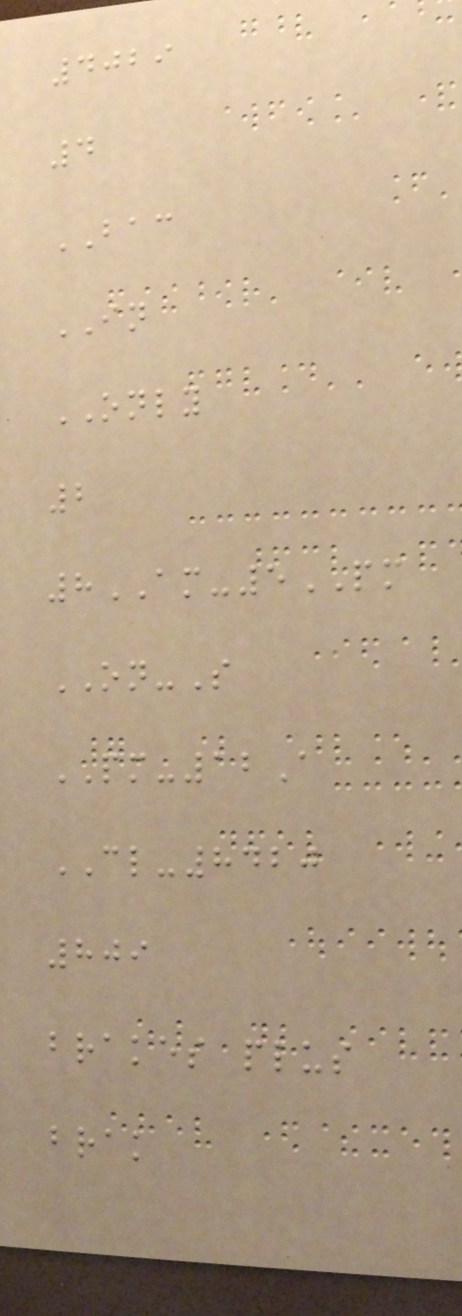4029
4
BAC
IN
ONLY
2
8AM-5PM
ON-S
PM-12A
CL-8420
809
brakes plus
brak
